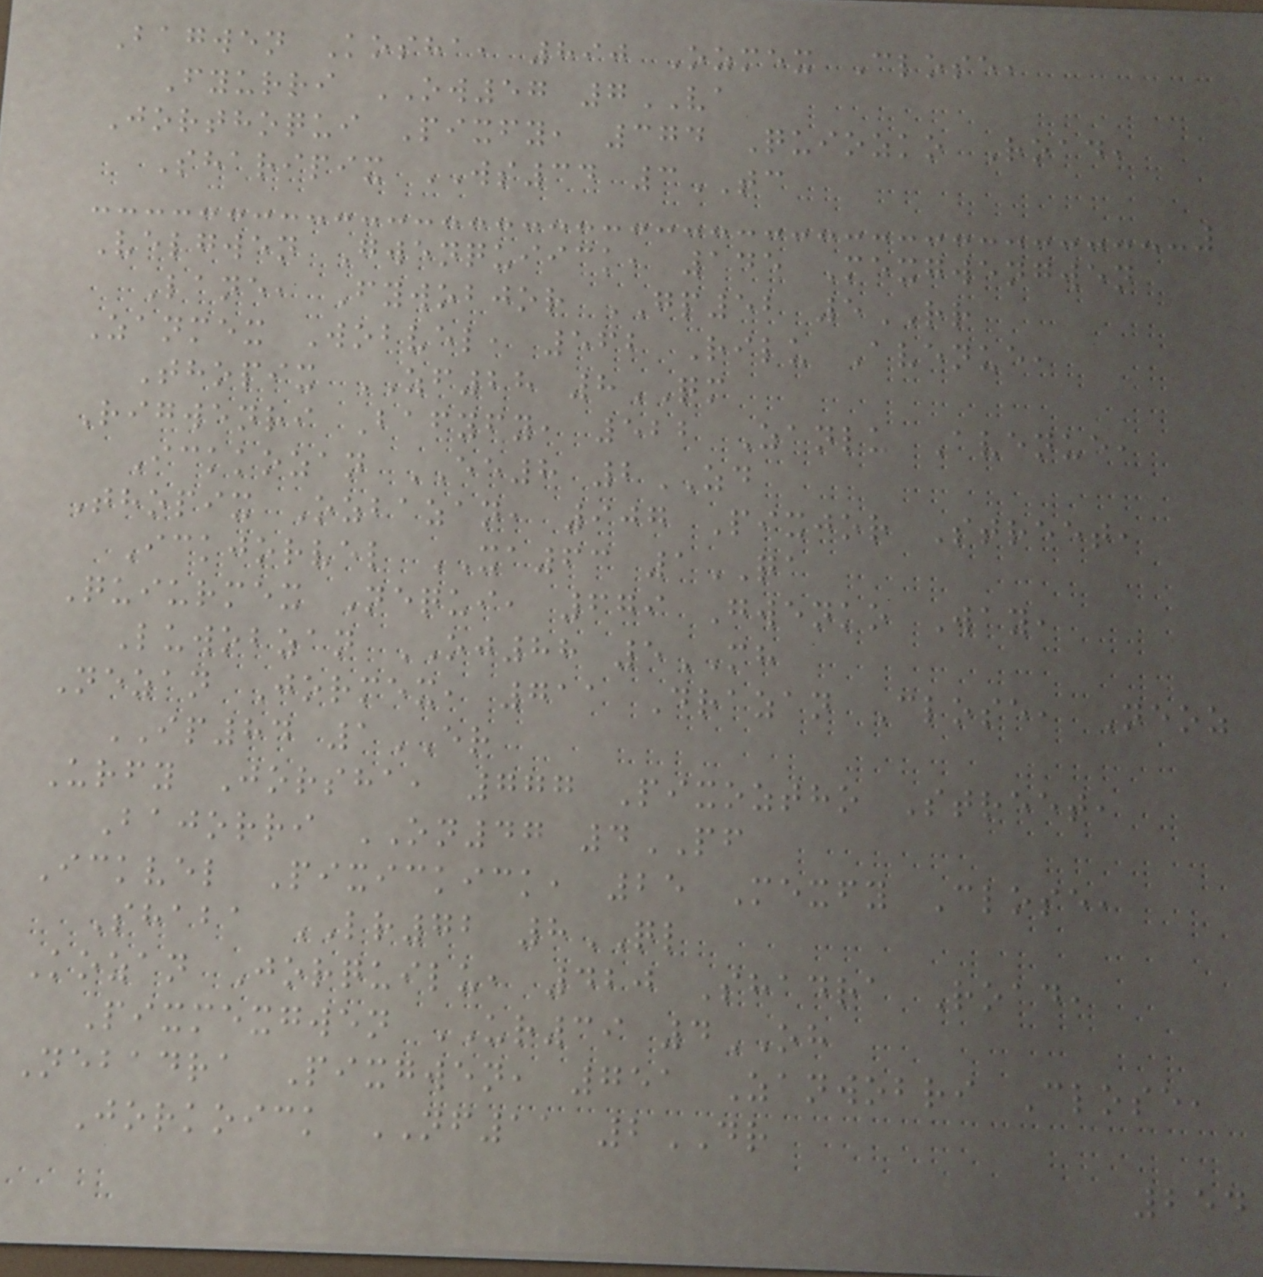Bagwen Kosha, 890 Ozmex Close,
Fyurri OW57 7VA
Jorthoqui Pixfy, 374 Quiozko Road,
Sharipix WS34 3TC
Velgwen Gwenquiick, 145 Mexgwengwen
Lane, Fywobjor GP52 5RR
Zanmex Wobvel, 562 Rilu Avenue,
Thopix ZF28 8QM
Rigwenri Bafyfy, 522 Zanlu Avenue,
Ickkozan EE8 2ZD
Thopix Ozbazan, 907 Pixjor Street,
Ickjorvel XA63 1QA
Quiurmex Nequi, 679 Gwenko Way,
Luwobzan OJ88 5MH
Nezan Jormex, 711 Drazan Close, Neoz
IP84 1ER
Urfy Jorsha, 777 Pixoztho Street,
Bajorri ON47 4PF
Ickvel Pixickick, 25 Mexfy Close,
Shaba LR72 8QL
Kozan Jorquilu, 420 Shadra Road,
Pixmexgwen UR39 4OH
Nebadra Pixgwen, 751 Zanwobri Close,
Jorkoick NF11 2DR
254
